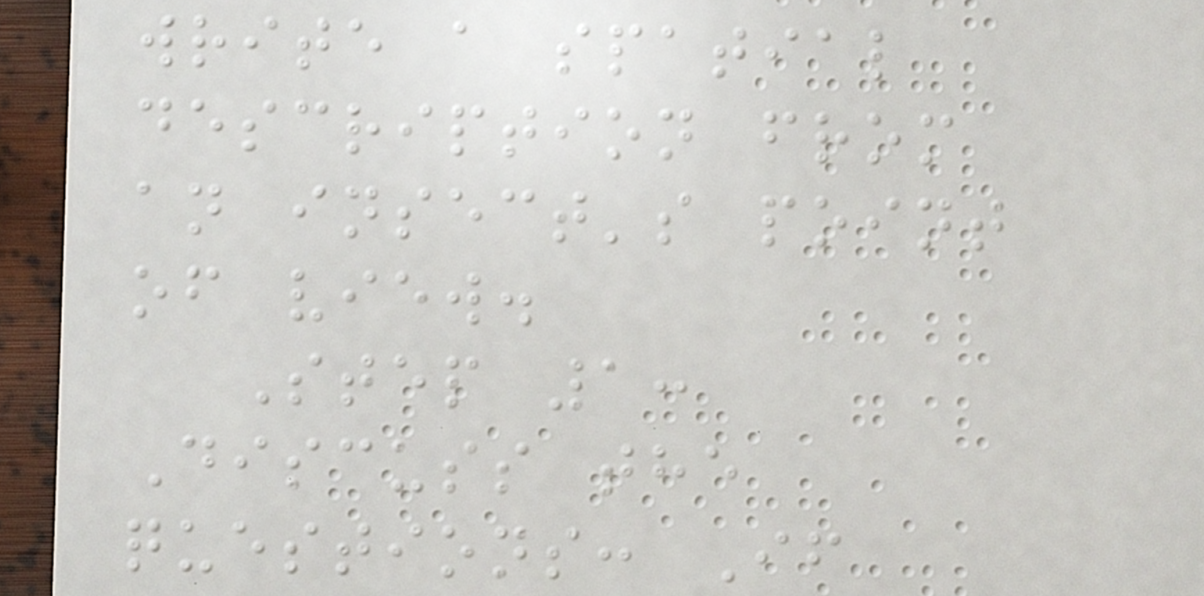write a spatial
description from
an insect's point
of view.
Step 1:
Discuss the
questions: If
